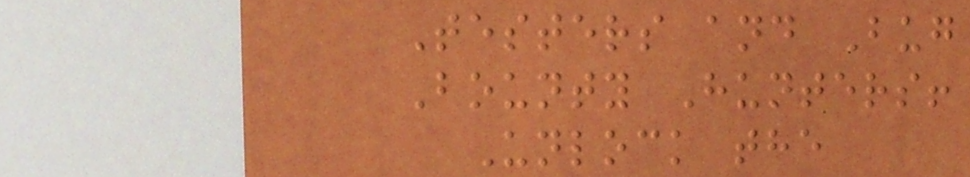Testers and Bug
Bounty Hunters!
Unlock the
